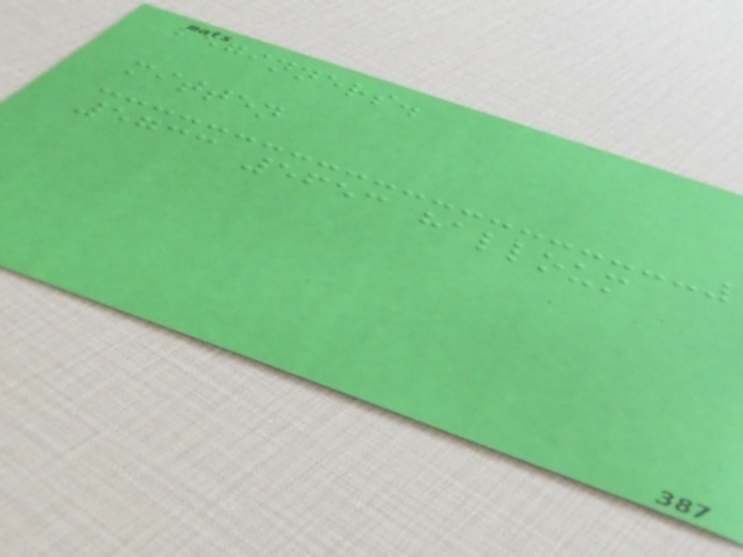beginners.
mitten
5733 5653 halloum
